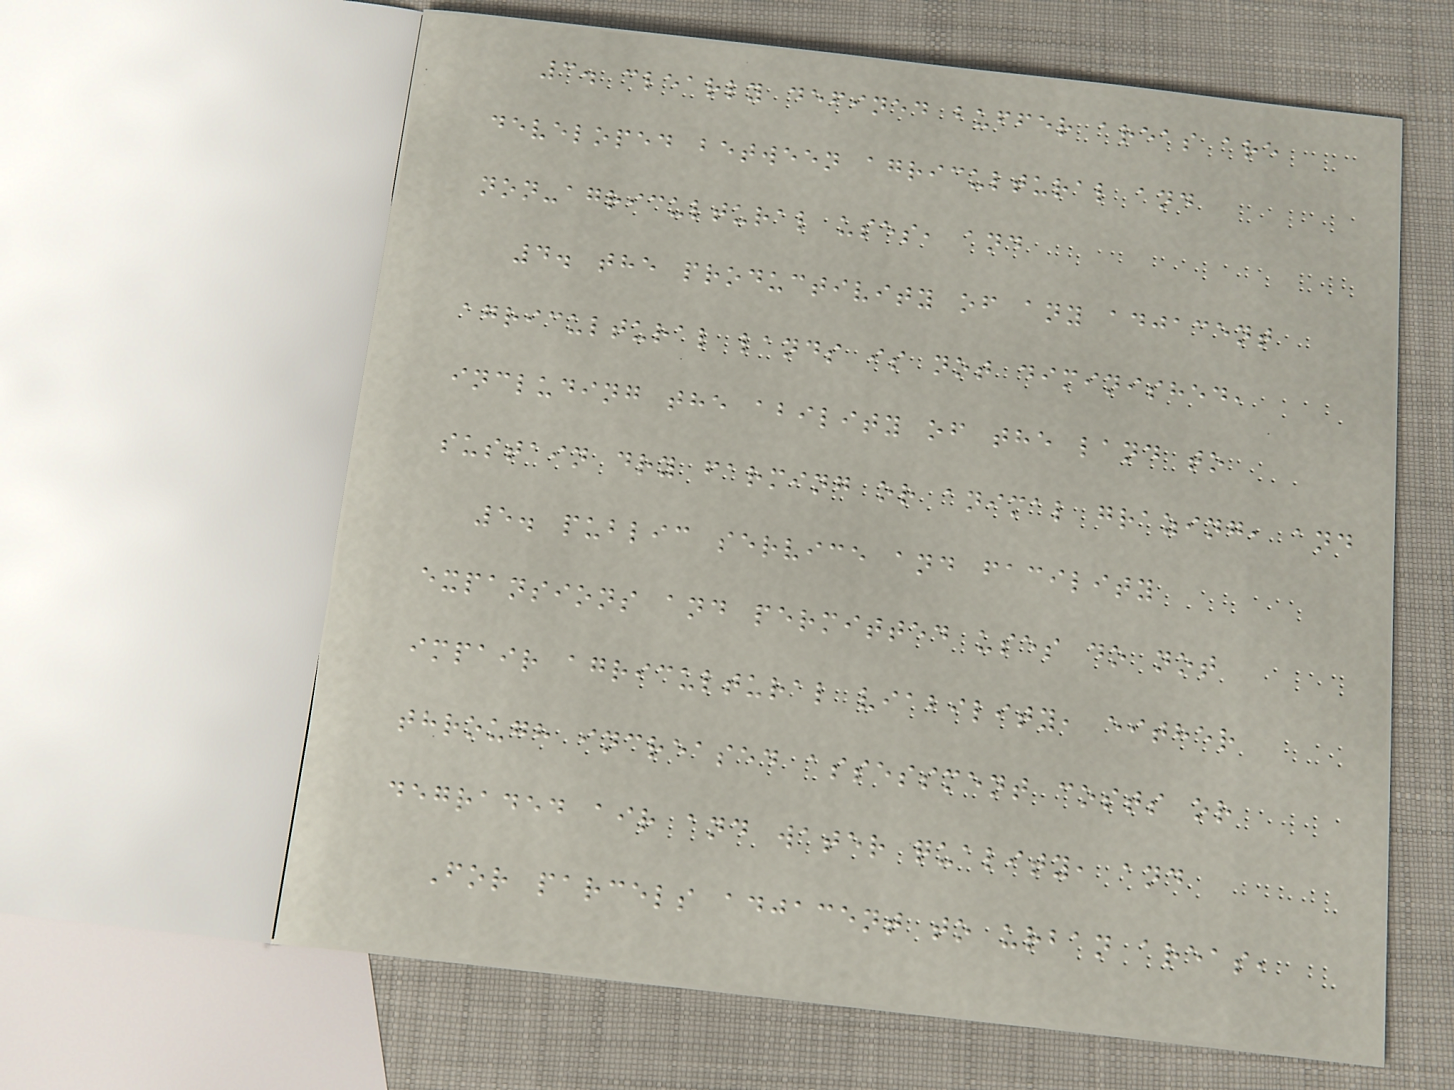3. clearly defined buffer areas are
developed between agricultural and
non-agricultural uses, and
4. the productivity of any adjacent
agricultural lands is not diminished,
including the ability of the land to
sustain dry farming or animal grazing, and
5. public service and facility
expansions and permitted uses do not
impair agricultural viability, either
through increased assessment costs or
degraded air and water quality, and
For parcels adjacent to urban areas,
